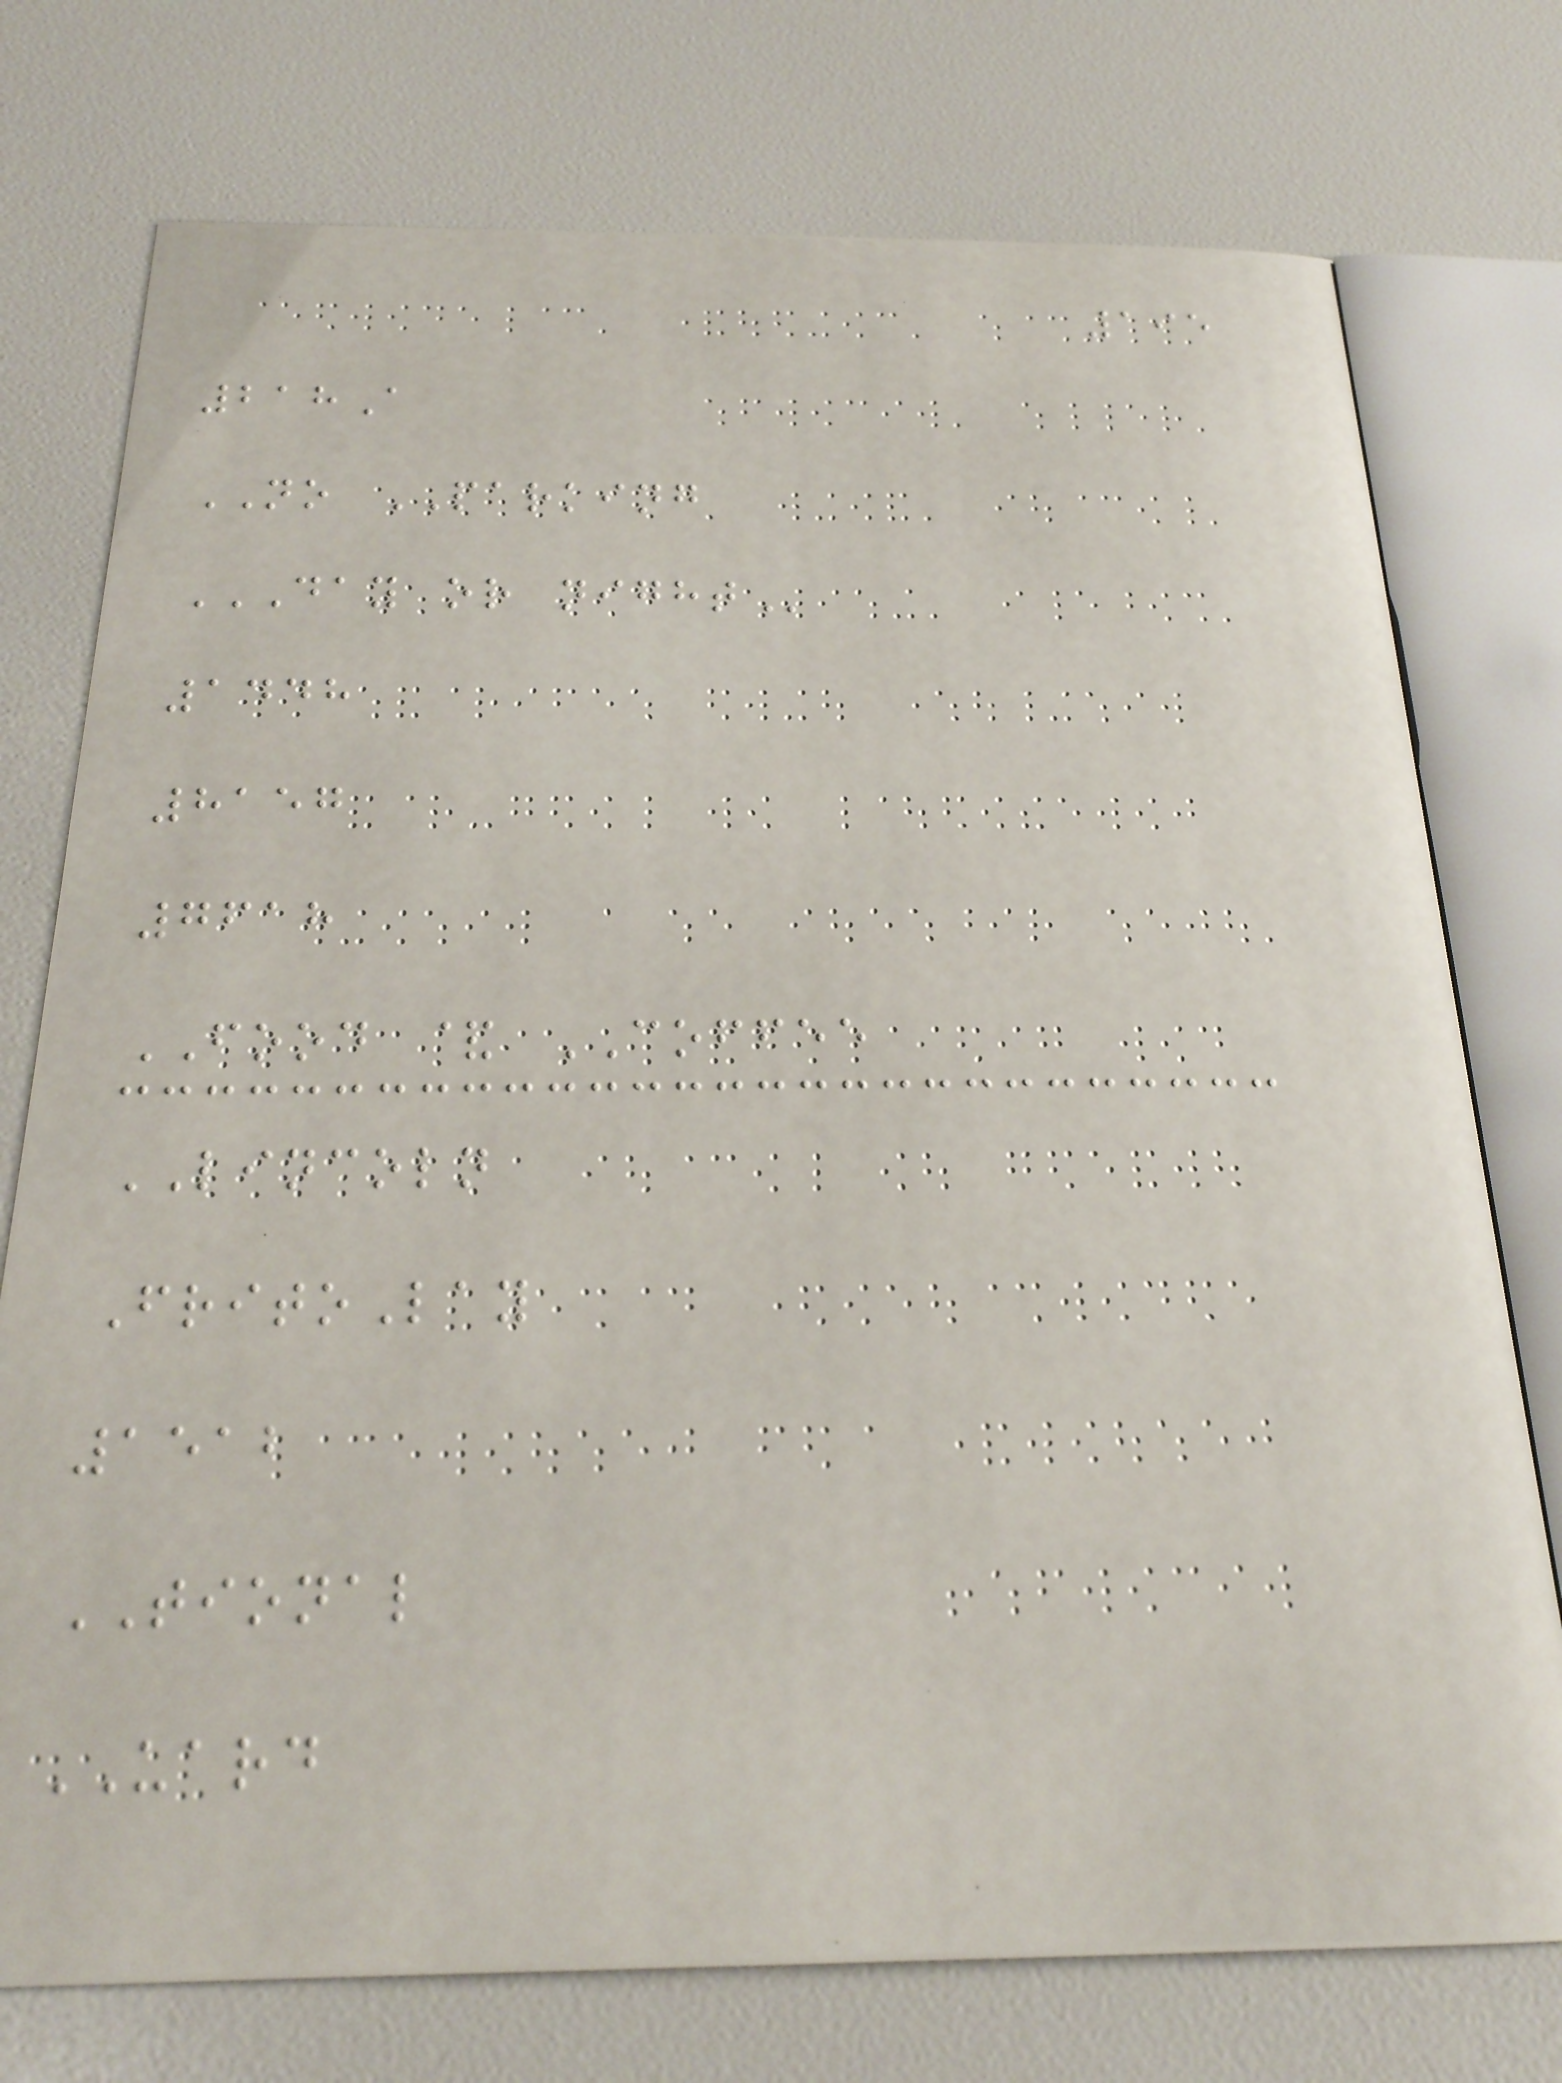195
218A
NO PARKING
DAY OR NIGHT
1448
8157
7618
FOOD & COFFEE
LINCOLN
FritoLay
1512
TIONAL
UARD
